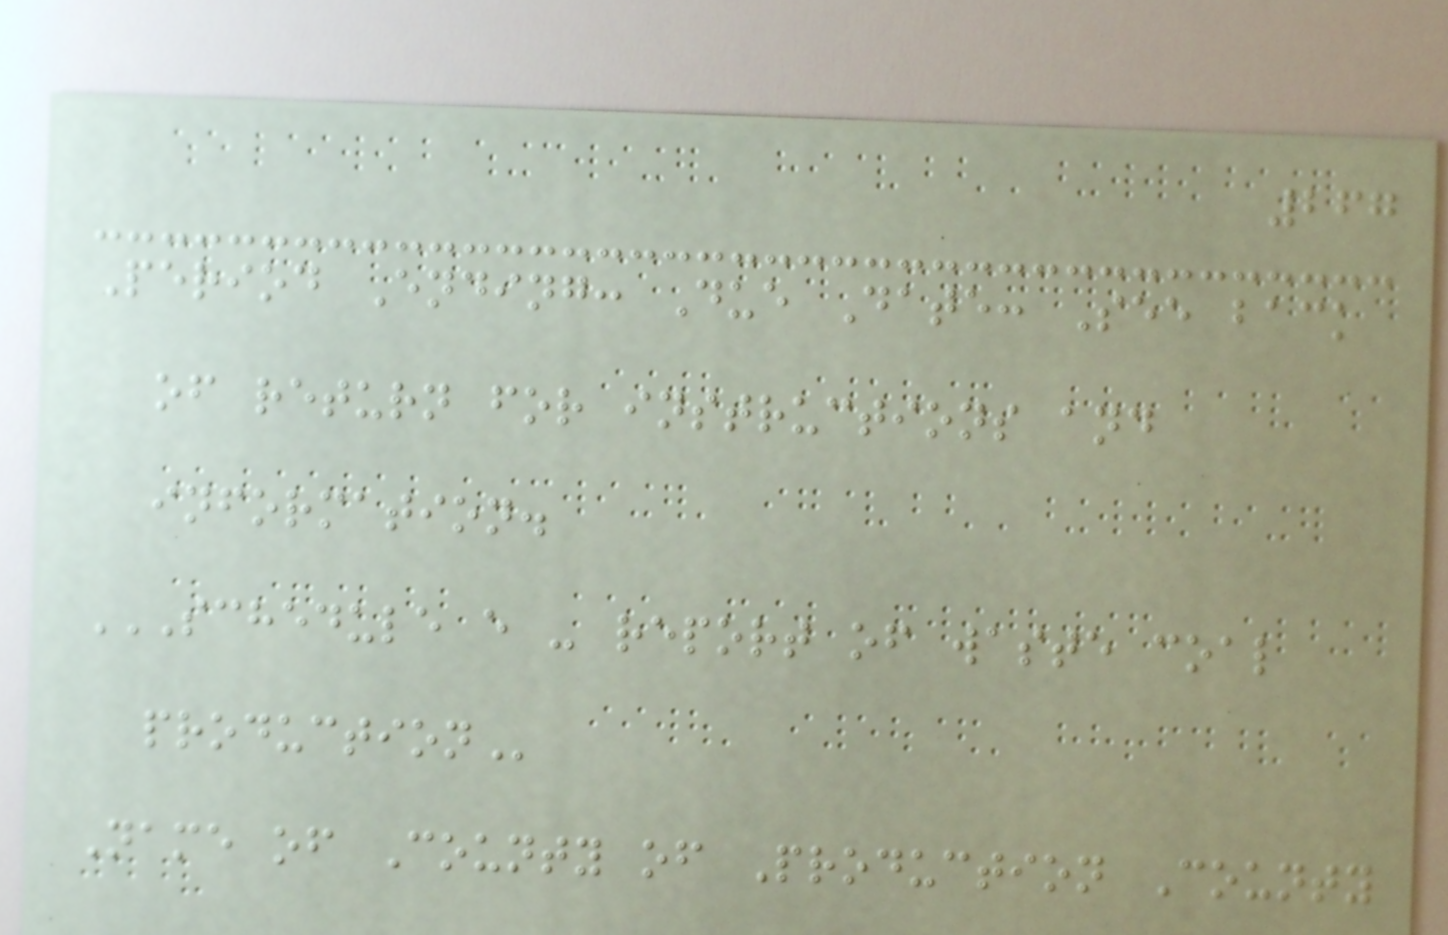267
Period Ending: Due Date: See back
of return for instructions and
information.
SCHEDULE E - REPORT OF WASTE COAL
PRODUCTION
Name of County of Production County
